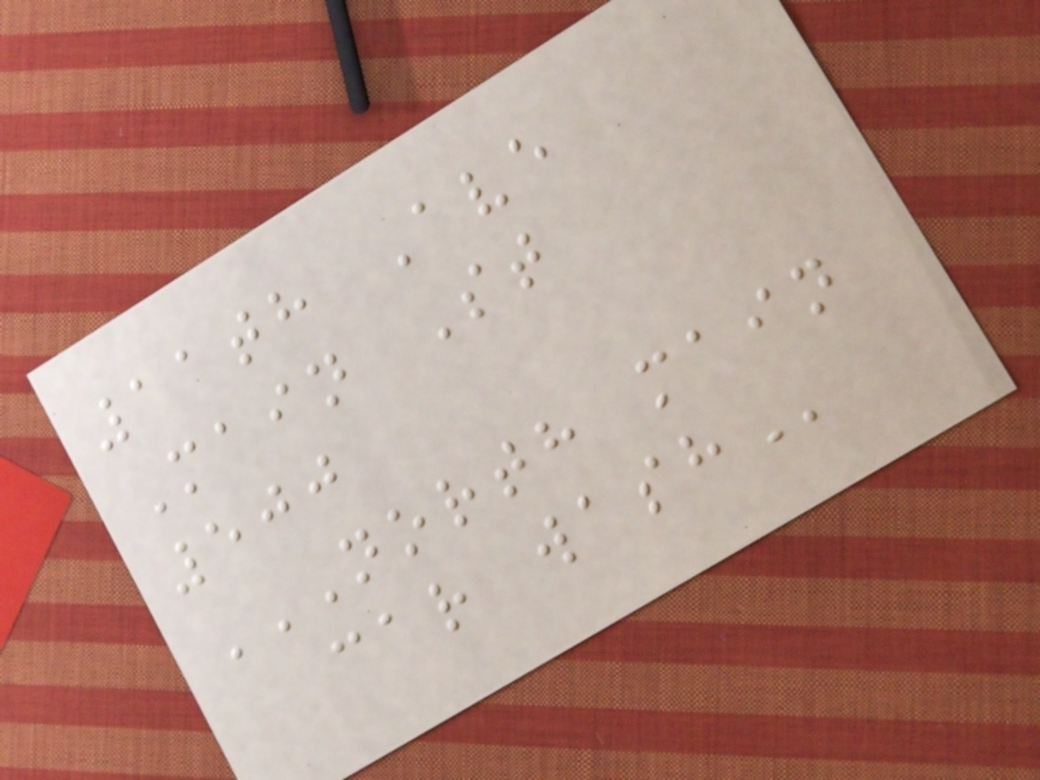11th Ave
Main St
500
NORTH MAIN
CAR WASH
